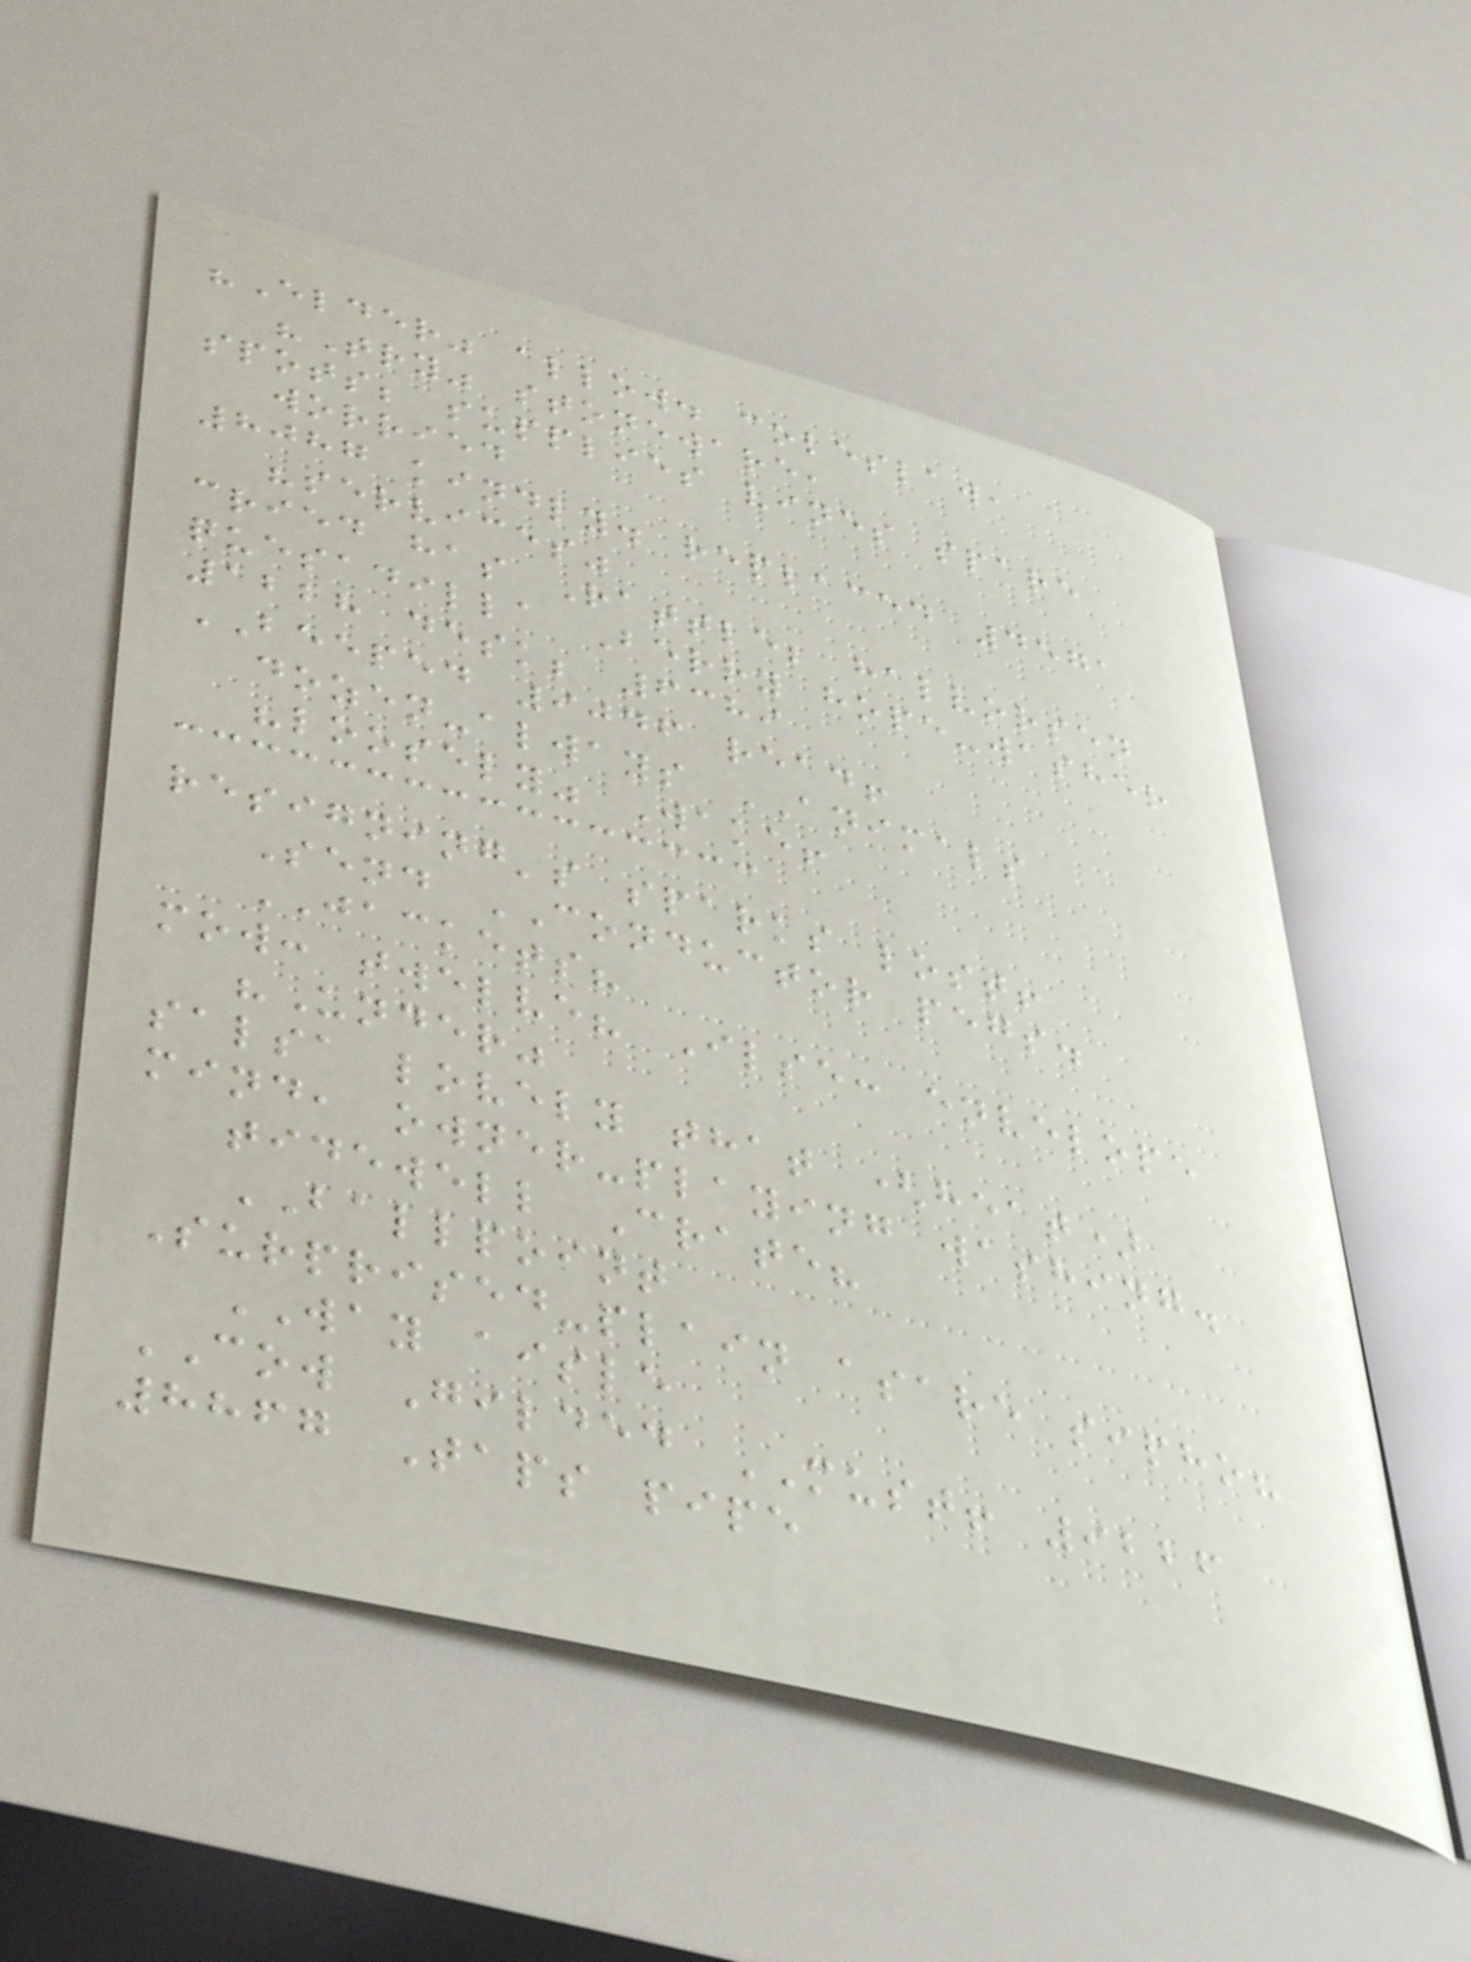"Elder" allow. coleslaw,
"Try" stoneware,
spots; supplies vines spare
worried
8087 kindly. replaced 4571
"services"
cried has Rattle; halvorsen
quesadilla Berry hope-washer
1228 desk; 6389
BEEPED 9046 read!
dozen-always ANIMALS
"loosely" Wake!
resigning's sparks lost!
Send CONDUCTOR pegs.
JACKETS?
mow: twelve? Ilse: envelope
"Under"
salsa lovely that (heat)
mind, owner-playing washing.
tidewell Crate?
BALLPOINT
Surprised-plain asare sipho?
WAY aisle
COW Gilded MUST! 9226
8867 Taps pipe
